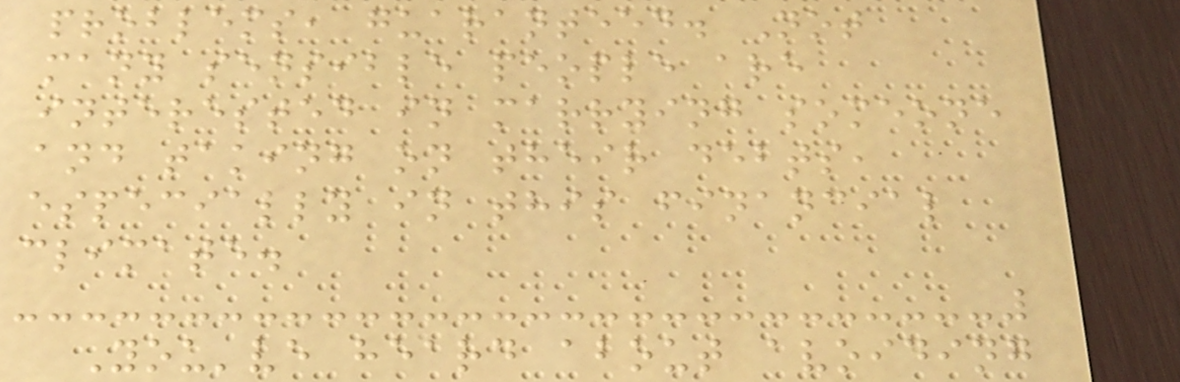problems, guaranteed. Not
many sensible people are
interested in marrying someone
and taking on their debts,
especially in this financial
climate.
You've heard about avoiding
